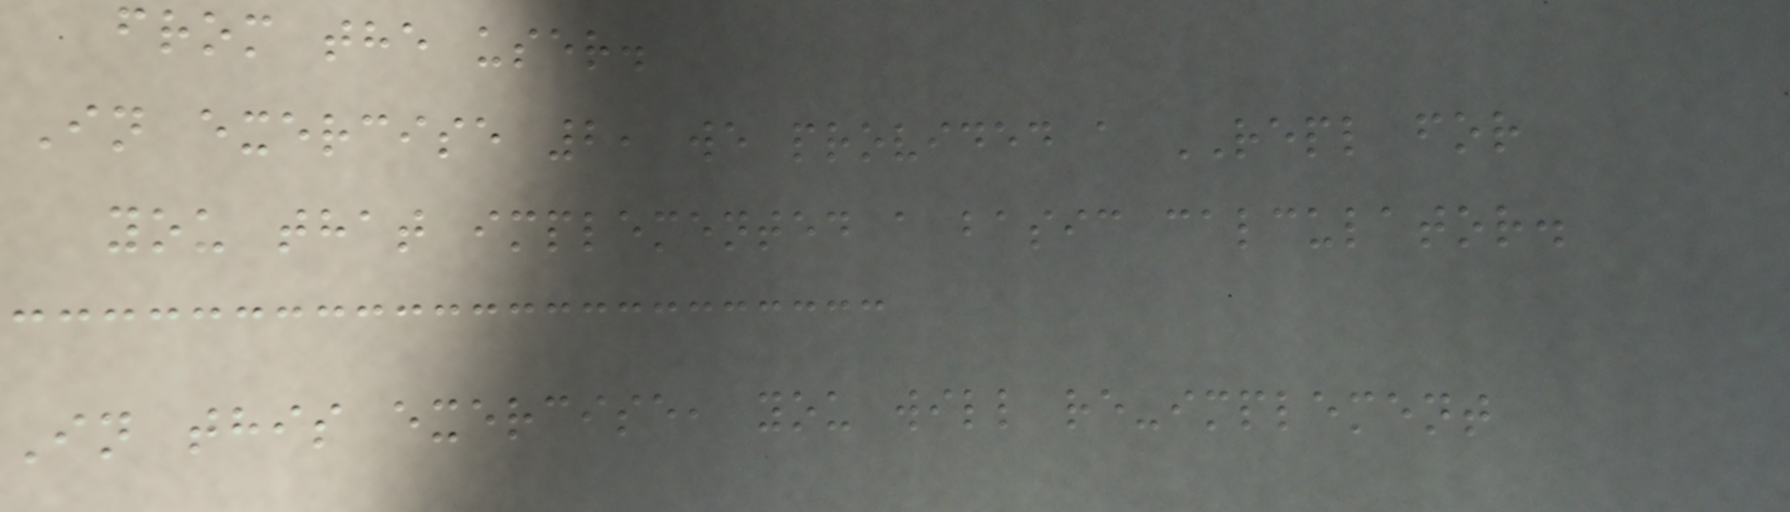from the user.
In exercise 2, we provided a REPL for
you that implemented a basic calculator.
In this exercise, you will re-implement
